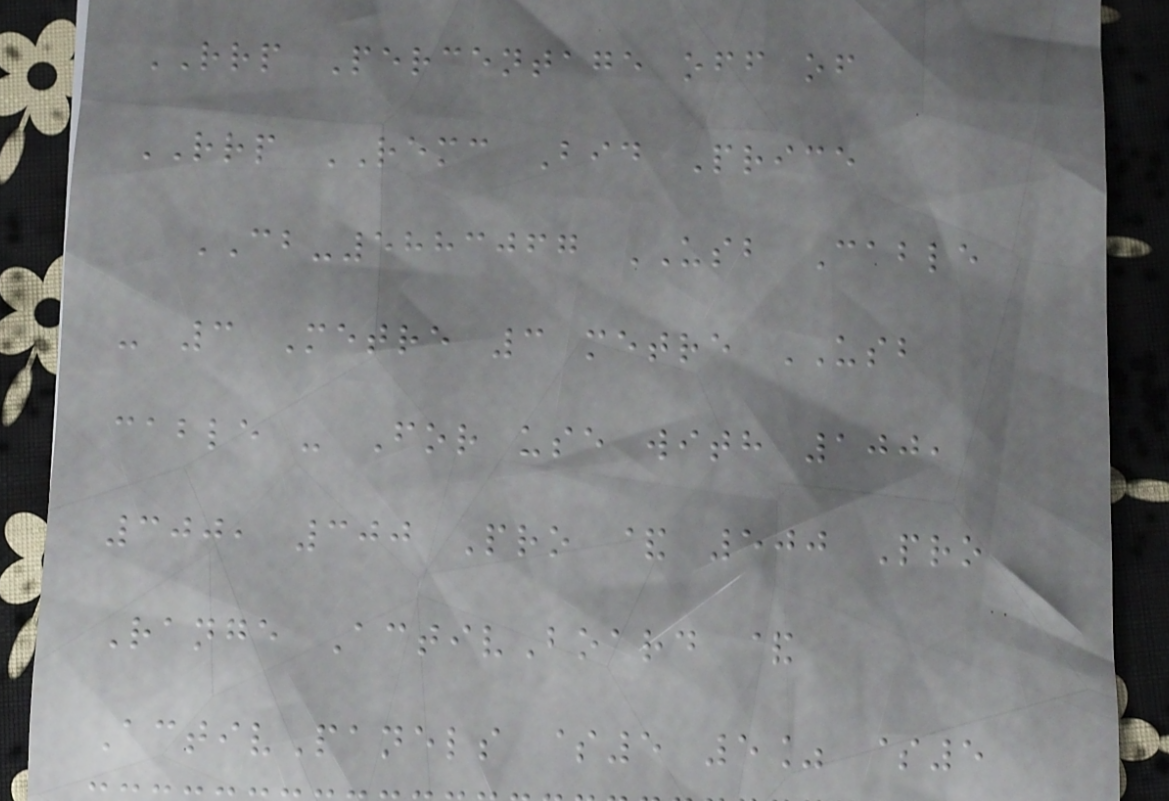RRP Percentage off of
RRP REMC Bid Price
CB-5883067 USB Cable
- 3 Metre 3 metre USB
cable - For use with 100,
300, 300 Pro & 500 Pro
Range ActivBoard &
ActivPanels $5 5% $5
